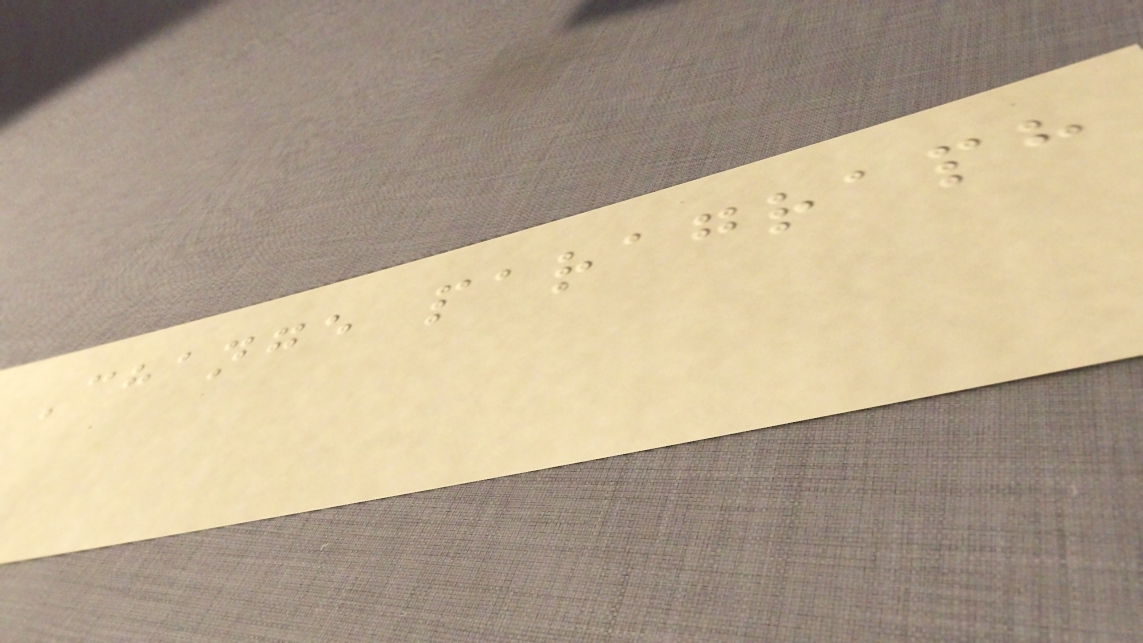Change paragraph
